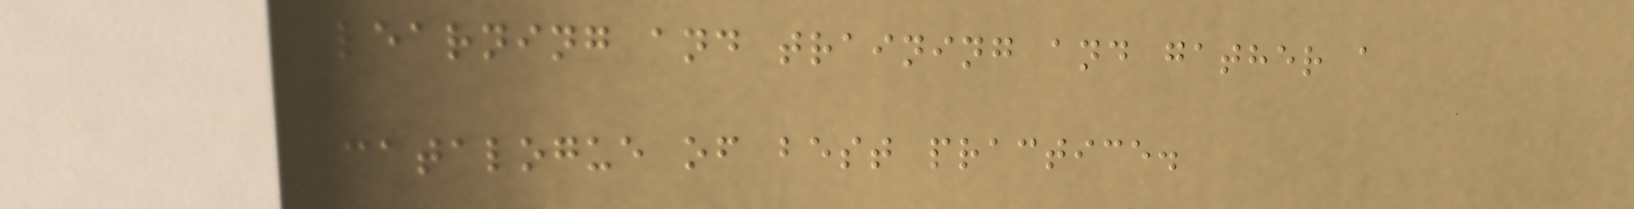learning and training and gather a
catalogue of best practice.
